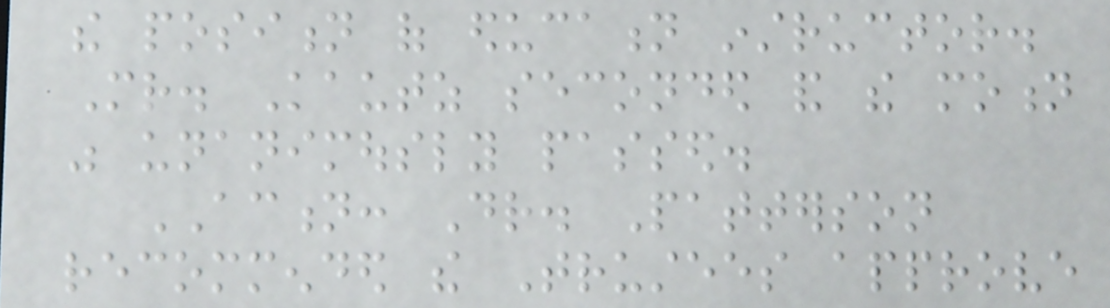the position of education instructor.
Mr. Kautz seconded and the motion
was unanimously passed.
ACTION: Dr. Patterson
recommended the Trustees approve
